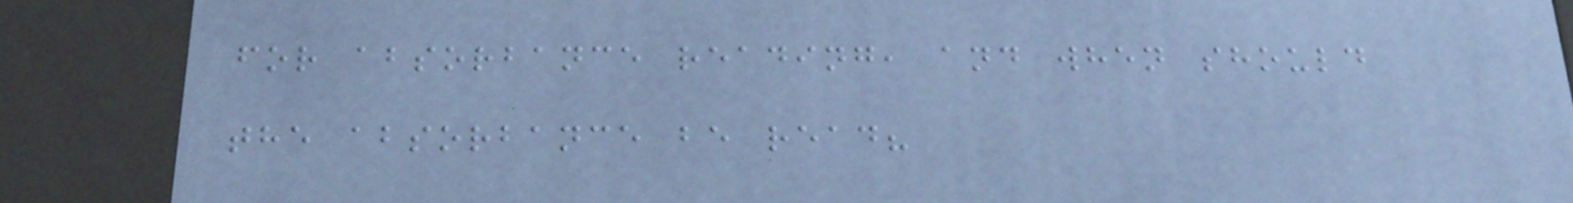for absorbance reading, and when should
the absorbance be read?
